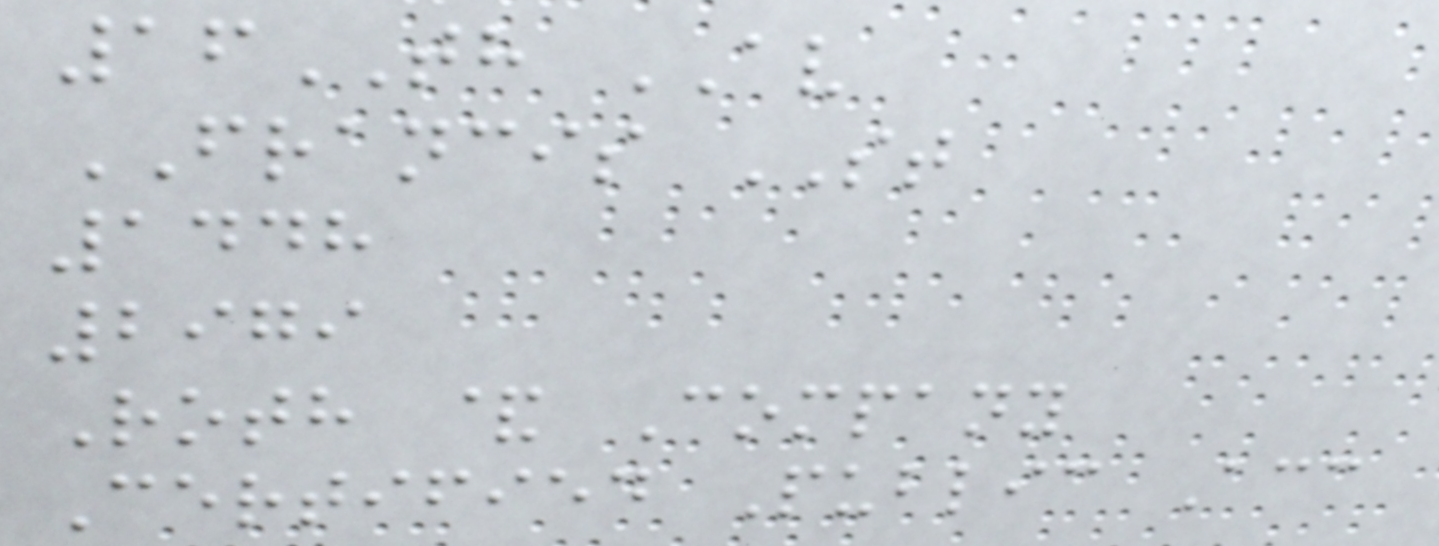16TH AV
FRANCIS ST
1448
2979
Roth & Company
Certified Public Acc
